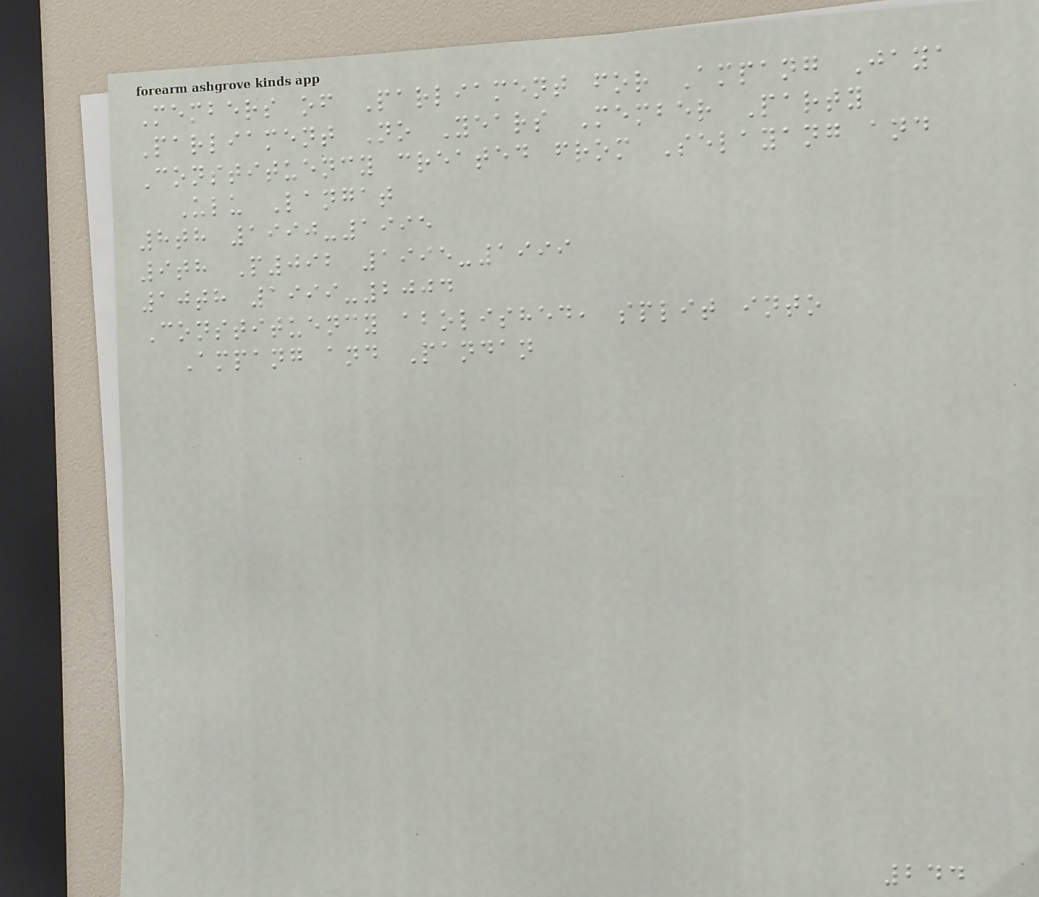Members of Parliament for Ampang Jaya
Parliament No Years Member Party
Constituency created from Selayang and
Ulu Langat
8th 1990-1995
9th P092 1995-1999
10th 1999-2004
Constituency abolished, split into
Ampang and Pandan
244
